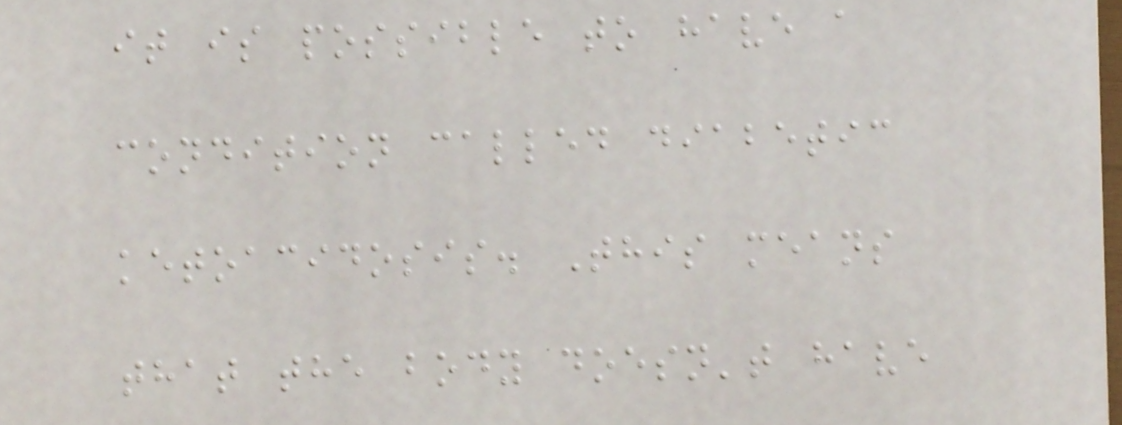it is possible to have a
condition called diabetic
ketoacidosis. This means
that the body doesn't have
